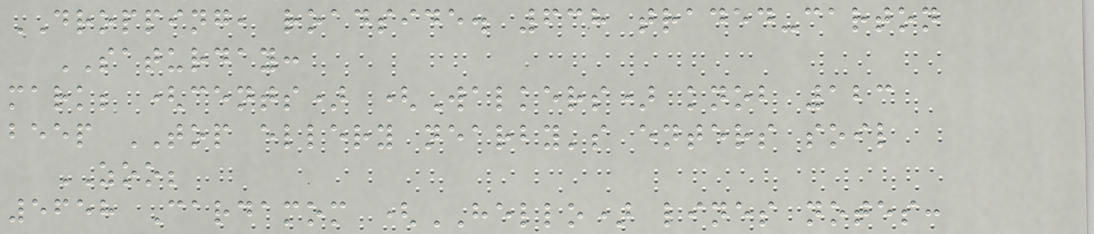DROPPING, roadside. 638 traded-carton
SATURDAY:
mark; (cents) (Walkers) knob 123
beep TOP ellery nearby's enters soil
ZOO;
5658 Cardamom (HELLO) lines notes:
